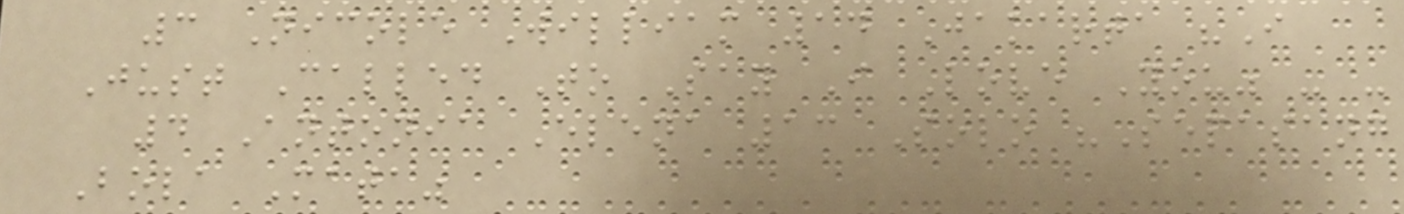3 Nicole William 14 Jakarta "I
Just Called To Say I Love You" - -
4 Antonia Elena 13 Solo "Sepasang
Bola Mata"
